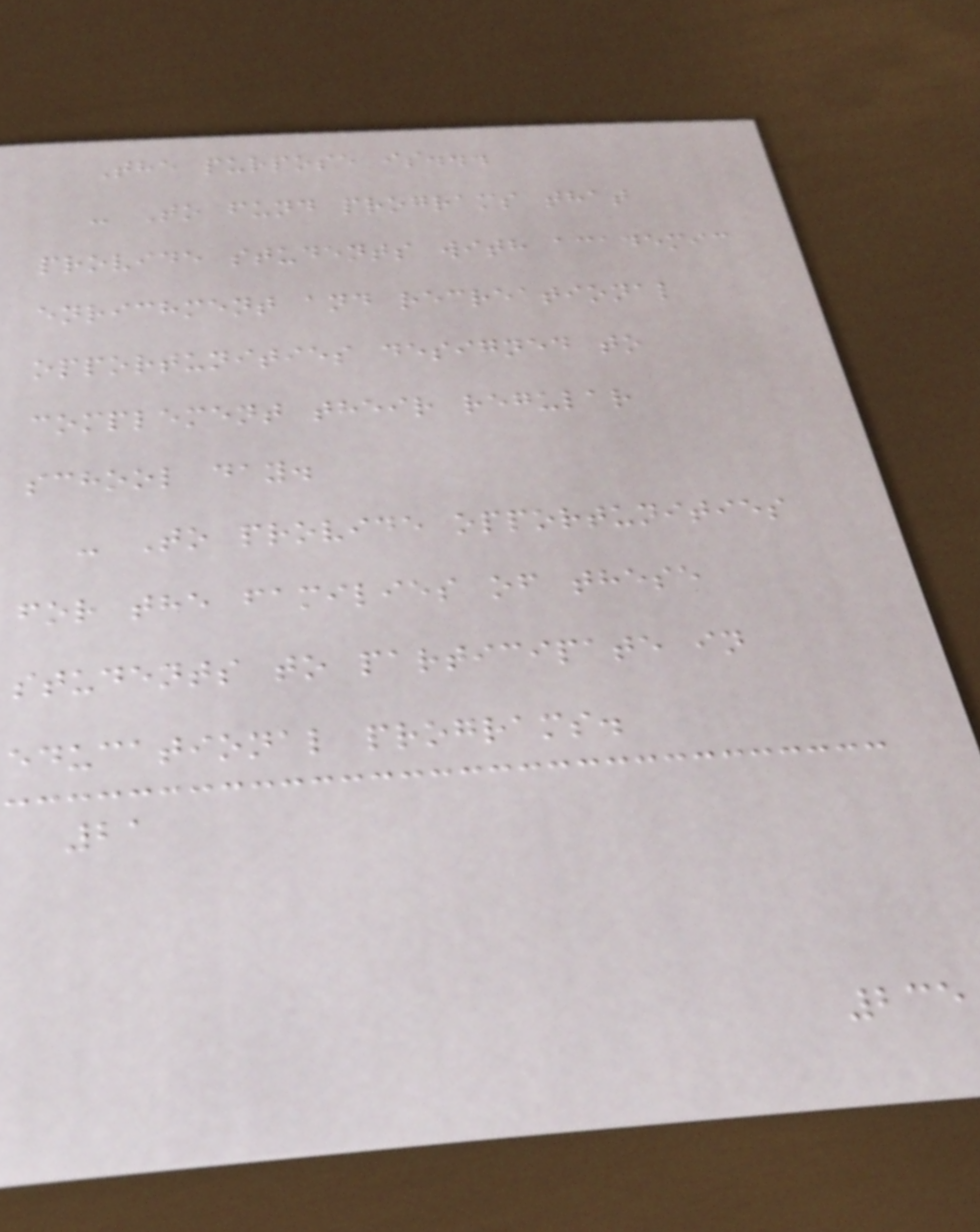The purpose is...
- To fund programs that
provide students with academic
enrichment and recreational
opportunities designed to
complement their regular
school day.
- To provide opportunities
for the families of these
students to participate in
educational programs.
21
235
